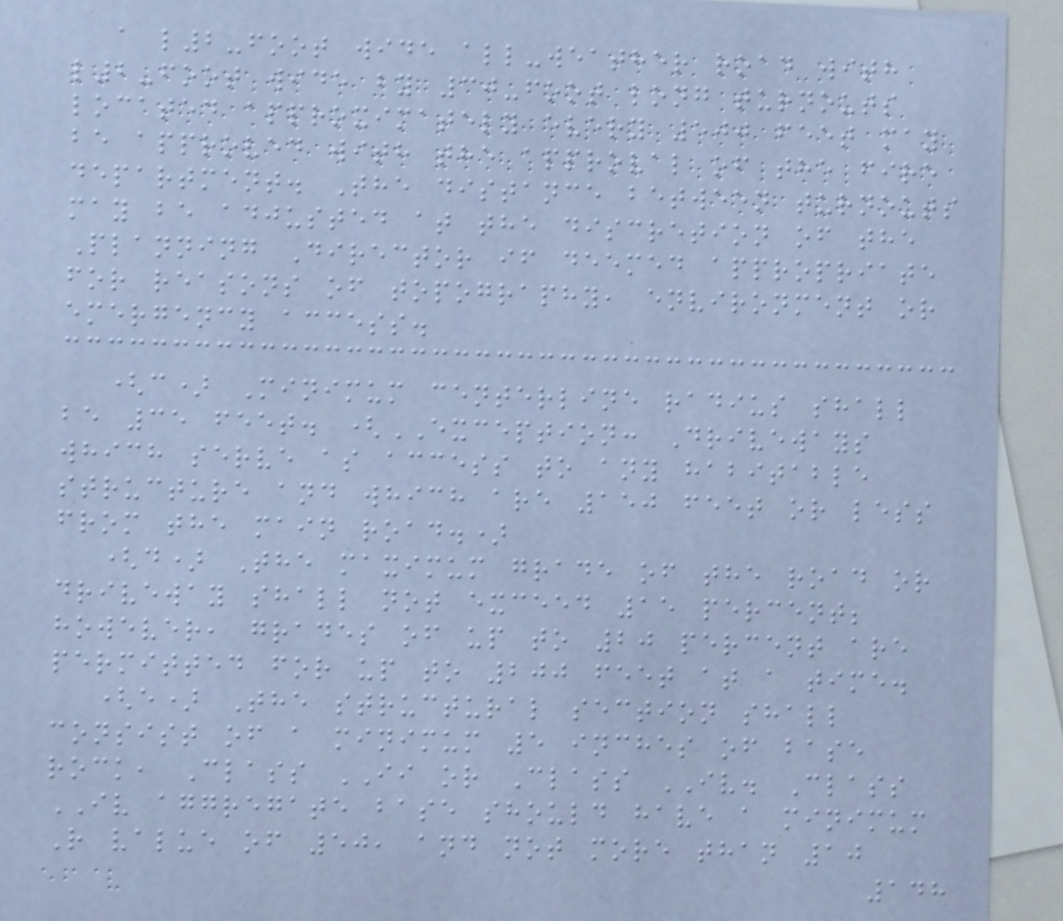a l2-foot wide all-weather road with
l2-foot wide by 30-foot long turnouts
located approximately every 500 feet may
be approved with the approval of the fire
department. The distance between turnouts
may be adjusted at the discretion of the
Planning Director if deemed appropriate
for reasons of topography, environment or
emergency access.
(c) Minimum centerline radius shall
be 35 feet. (EXCEPTION: Driveways
which serve as access to any habitable
structure and which are 150 feet or less
from the main road.)
(d) The maximum grade of the road or
driveway shall not exceed 15 percent;
however, grades of up to 20 percent are
permitted for up to 200 feet at a time.
(e) The structural section shall
consist of a minimum 5 inches of base
rock, Class II or Class IV. Class
IV aggregate base should have a minimum
R value of 50, and not more than 10
148
